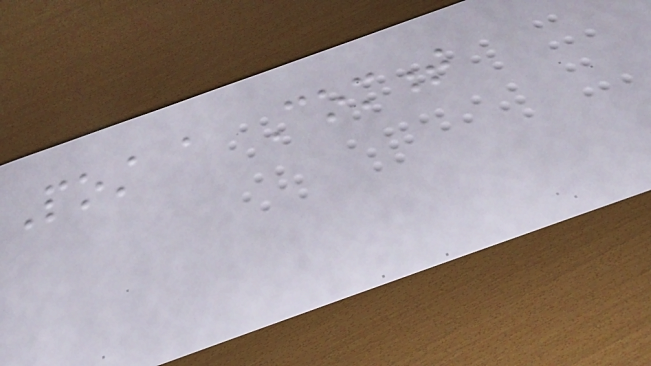Post a Comment
